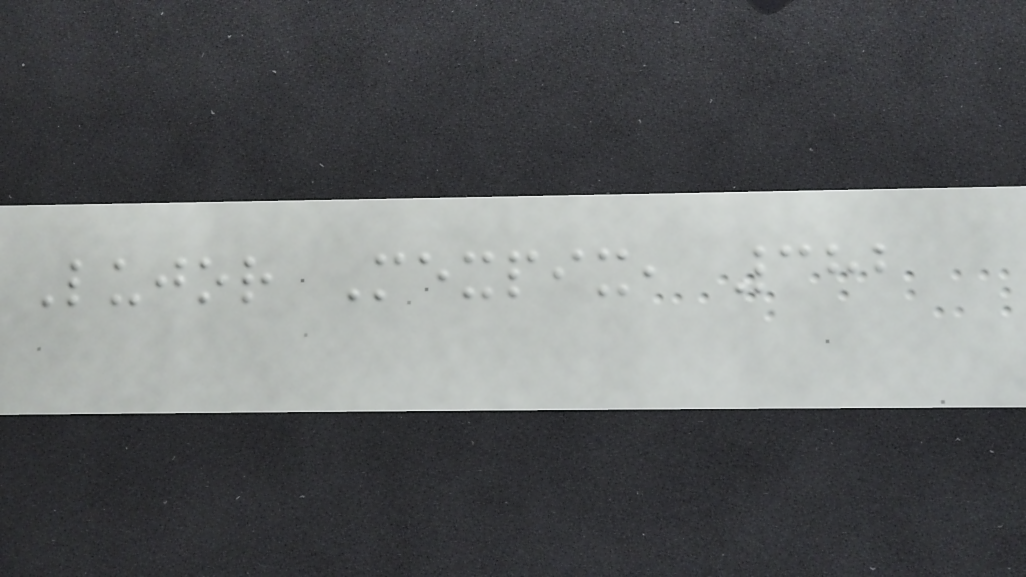Lujor Mexpix, 382
